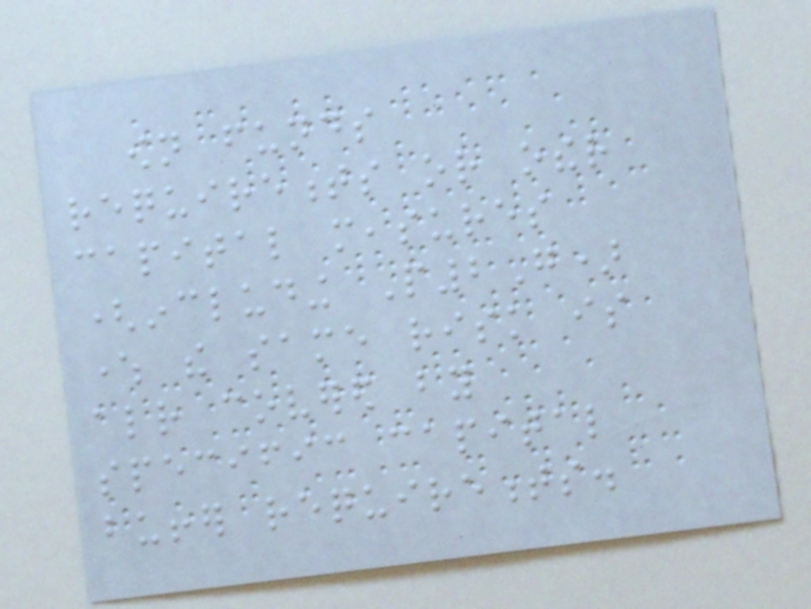own funds
requirements or other
capital measures
(including P2G)
where the same risk is
already covered by
specific capital
buffer requirements.
